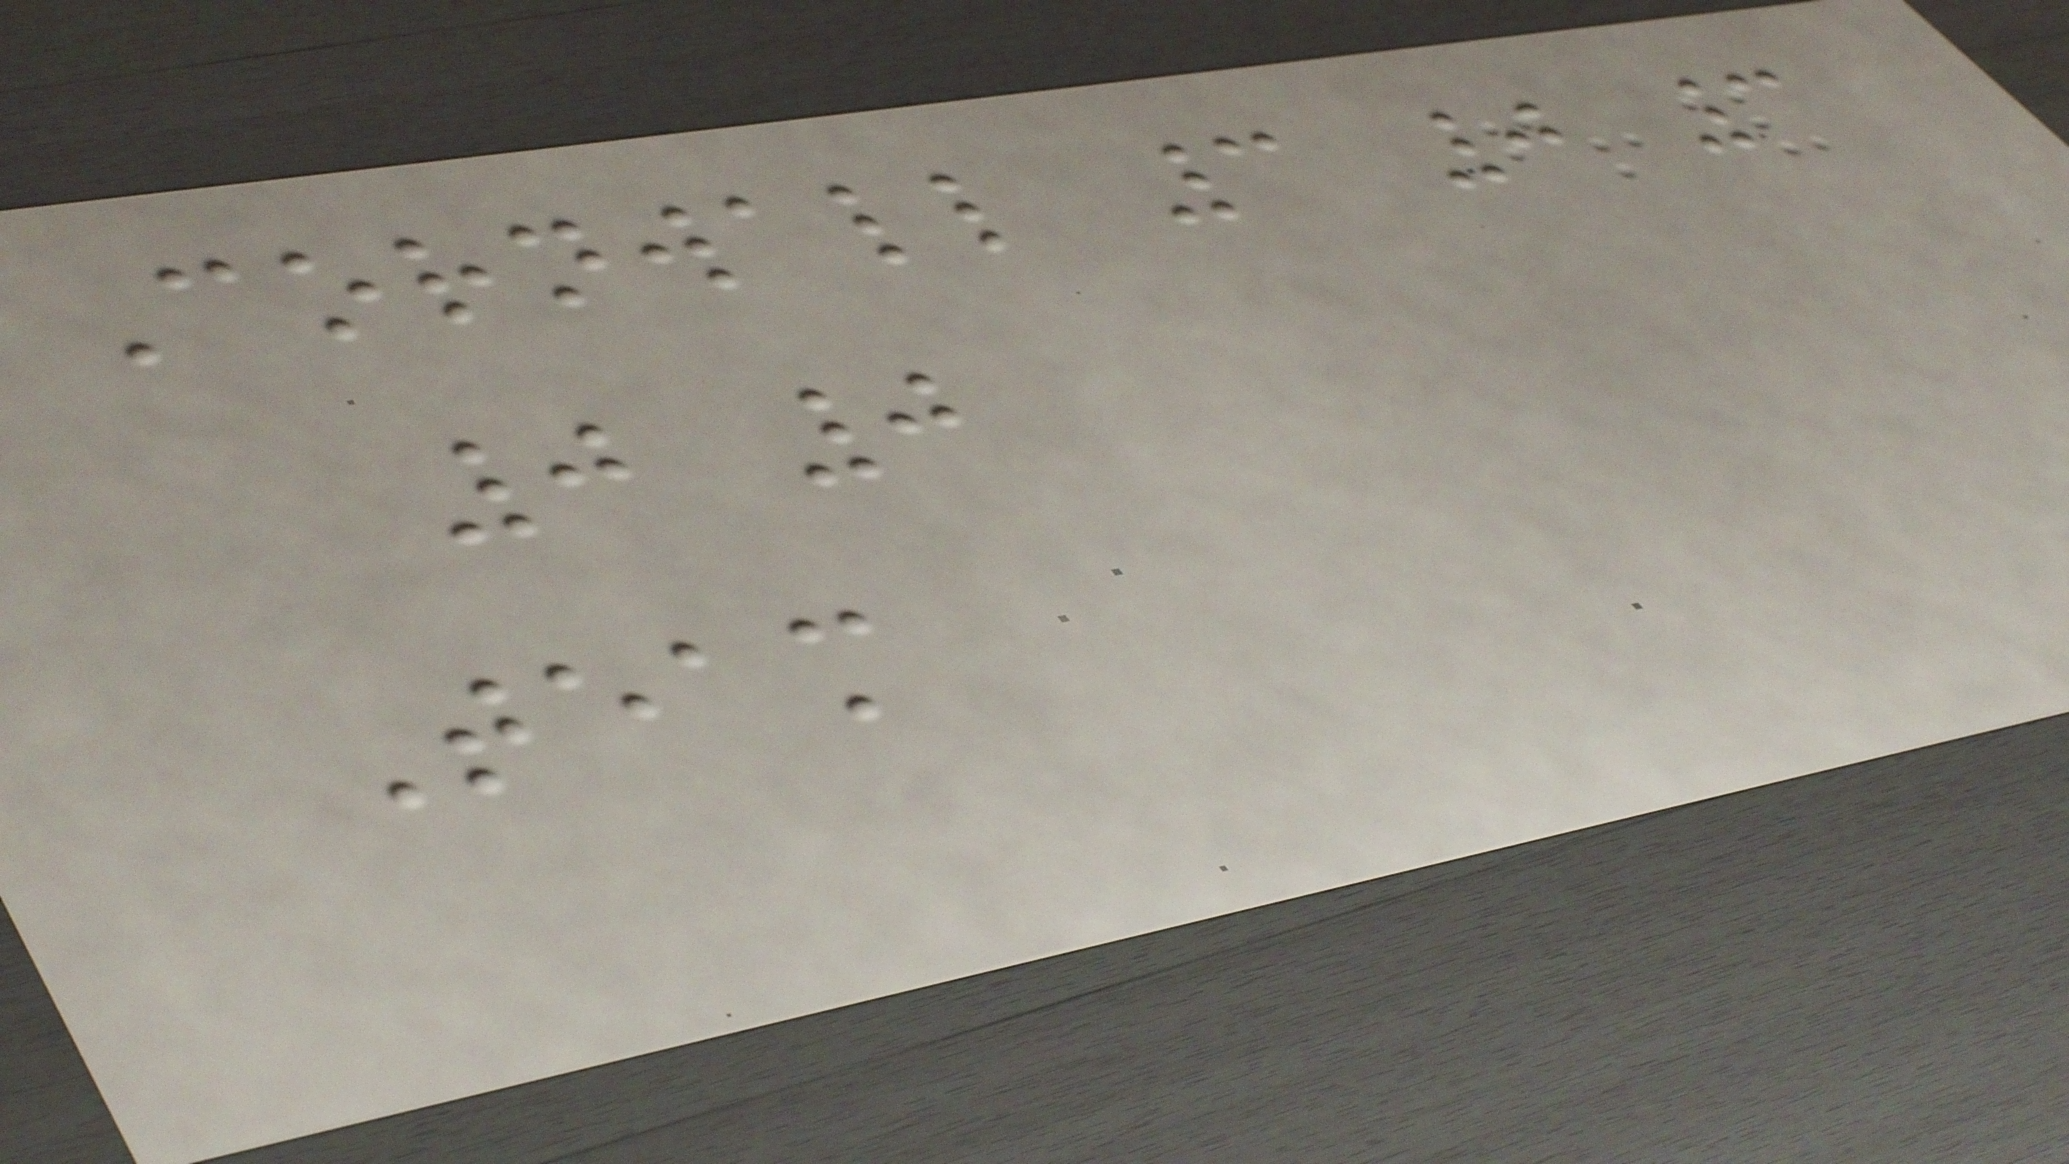Cornwall 3 0 3
0 0
Team
